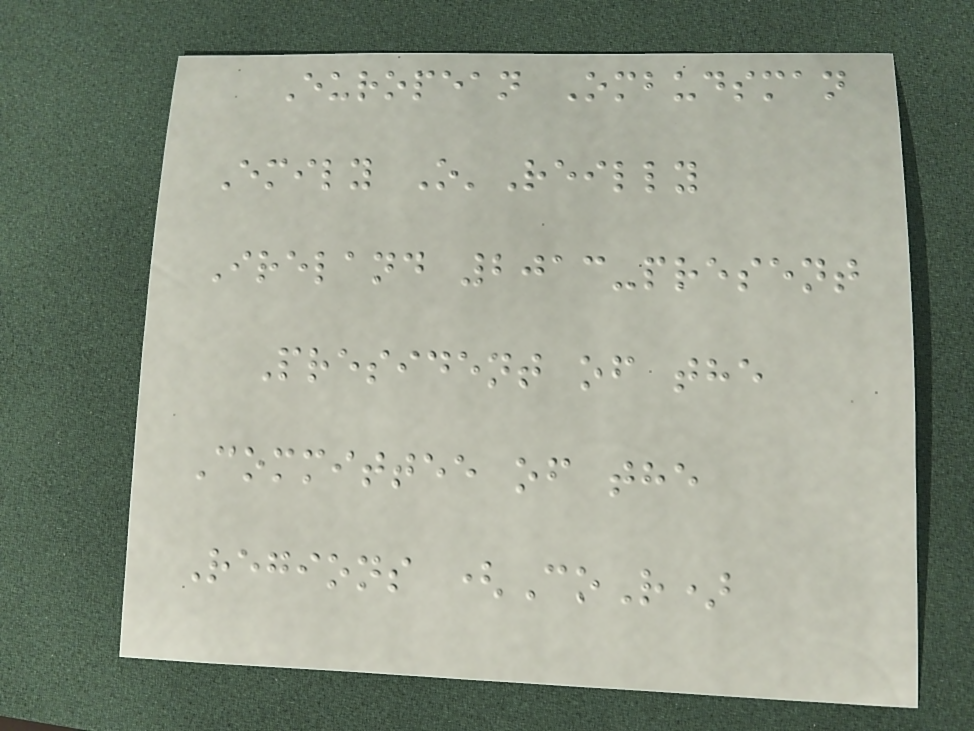European Ombudsman
Emily O'Reilly
Ireland 2013-present
President of the
Committee of the
Regions (CoR)
